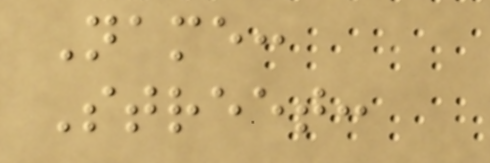Name:
Street:
